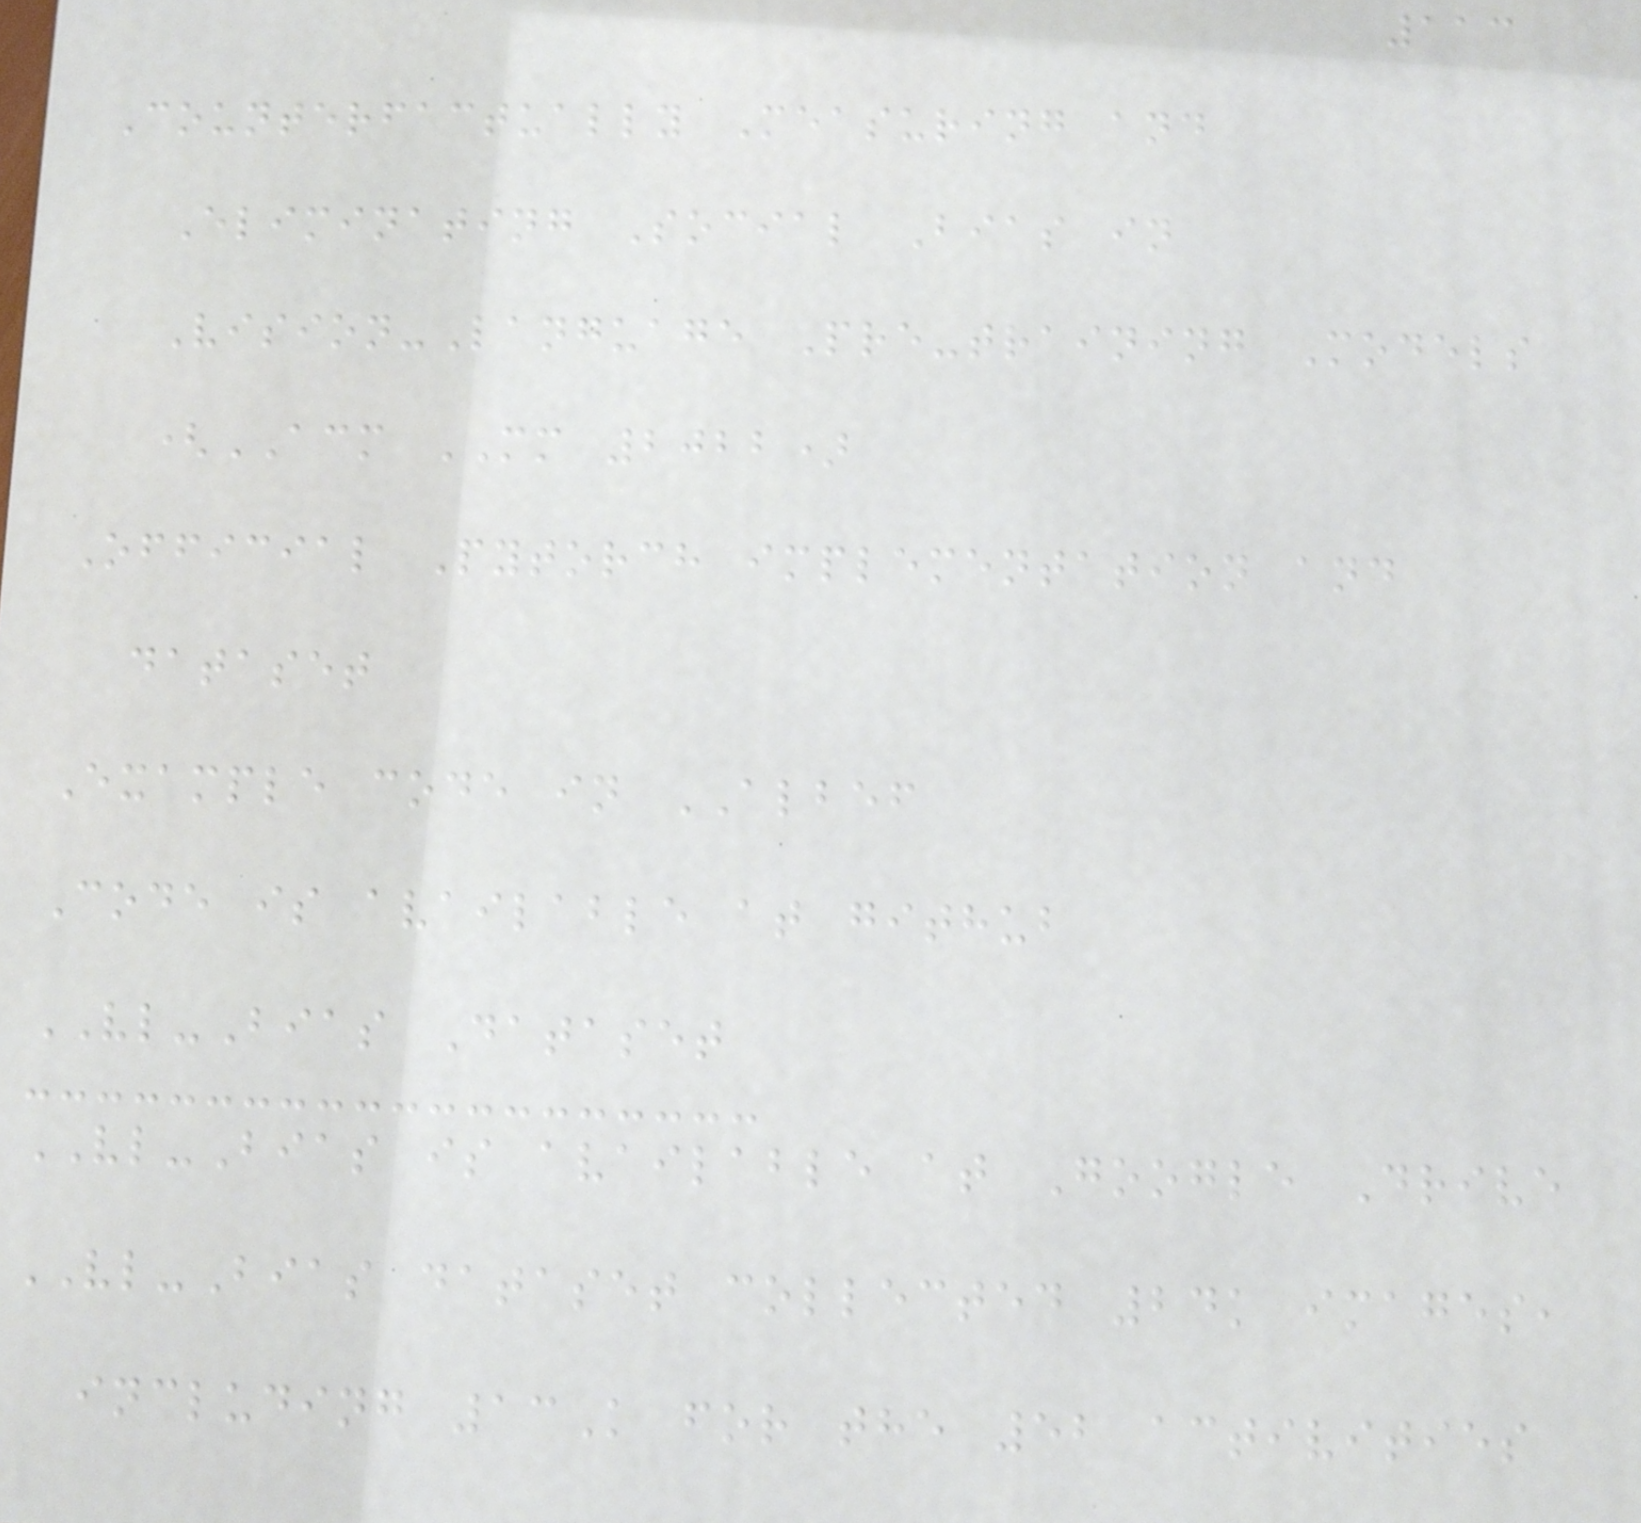113
Counterfactually Measuring and
Eliminating Social Bias in
Vision-Language Pre-training Models
(ACM MM 2022)
Official Pytorch implementation and
dataset
Example code in ALBEF
Code is available at github
VL-Bias Dataset
VL-Bias is available at Google Drive
VL-Bias dataset collected 24k images,
including 13K for the 52 activities
